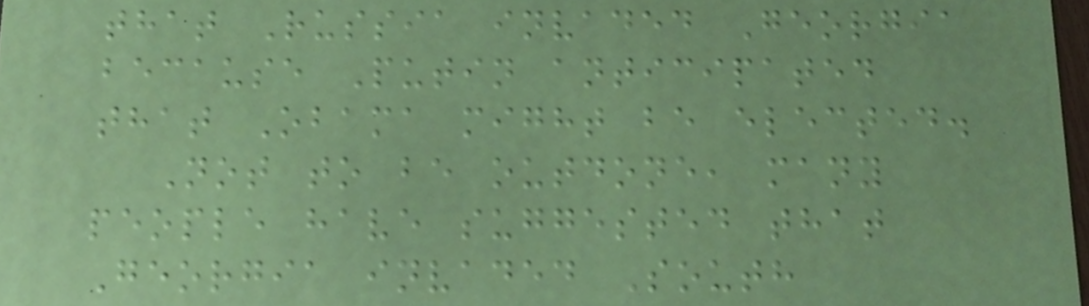that Russia invaded Georgia
because Putin anticipated
that Obama might be elected.
Not to be outdone, many
people have suggested that
Georgia invaded South
